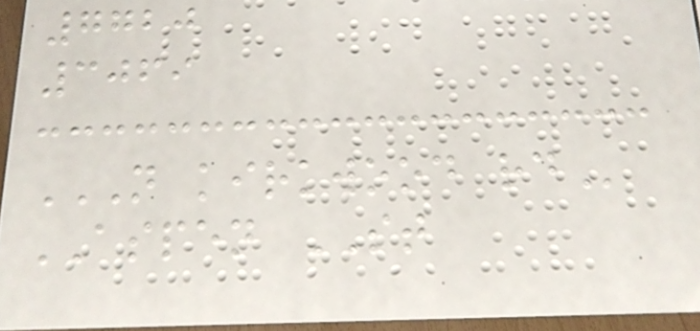7720
3069
N KIRKWOOD RD
ASPEN ST
